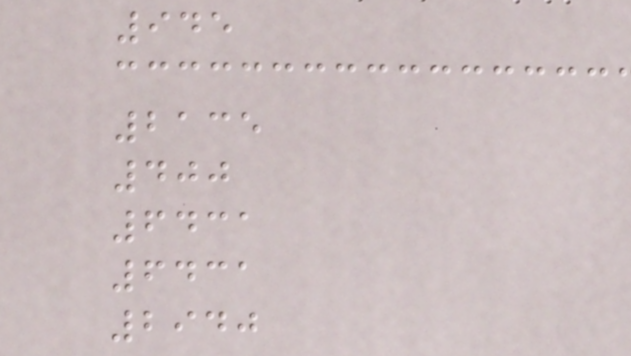945
2135
400
6431
6431
2940
